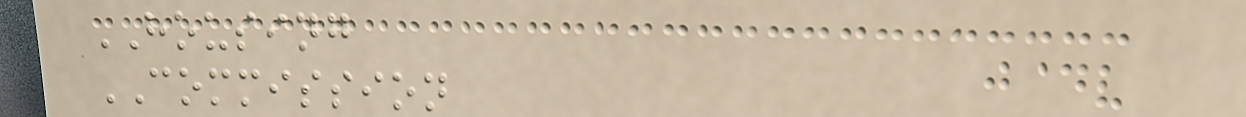HOUSING
COMMISSION
